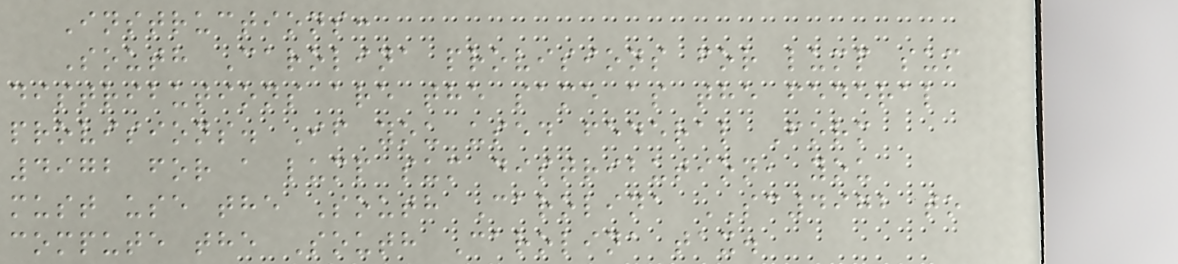Instructions:
South Carolina provisions for lump sum
distributions are the same as the federal
provisions. If you used federal Form
4972 for a lump sum distribution, you
must use the South Carolina SC4972 to
compute the South Carolina tax.
